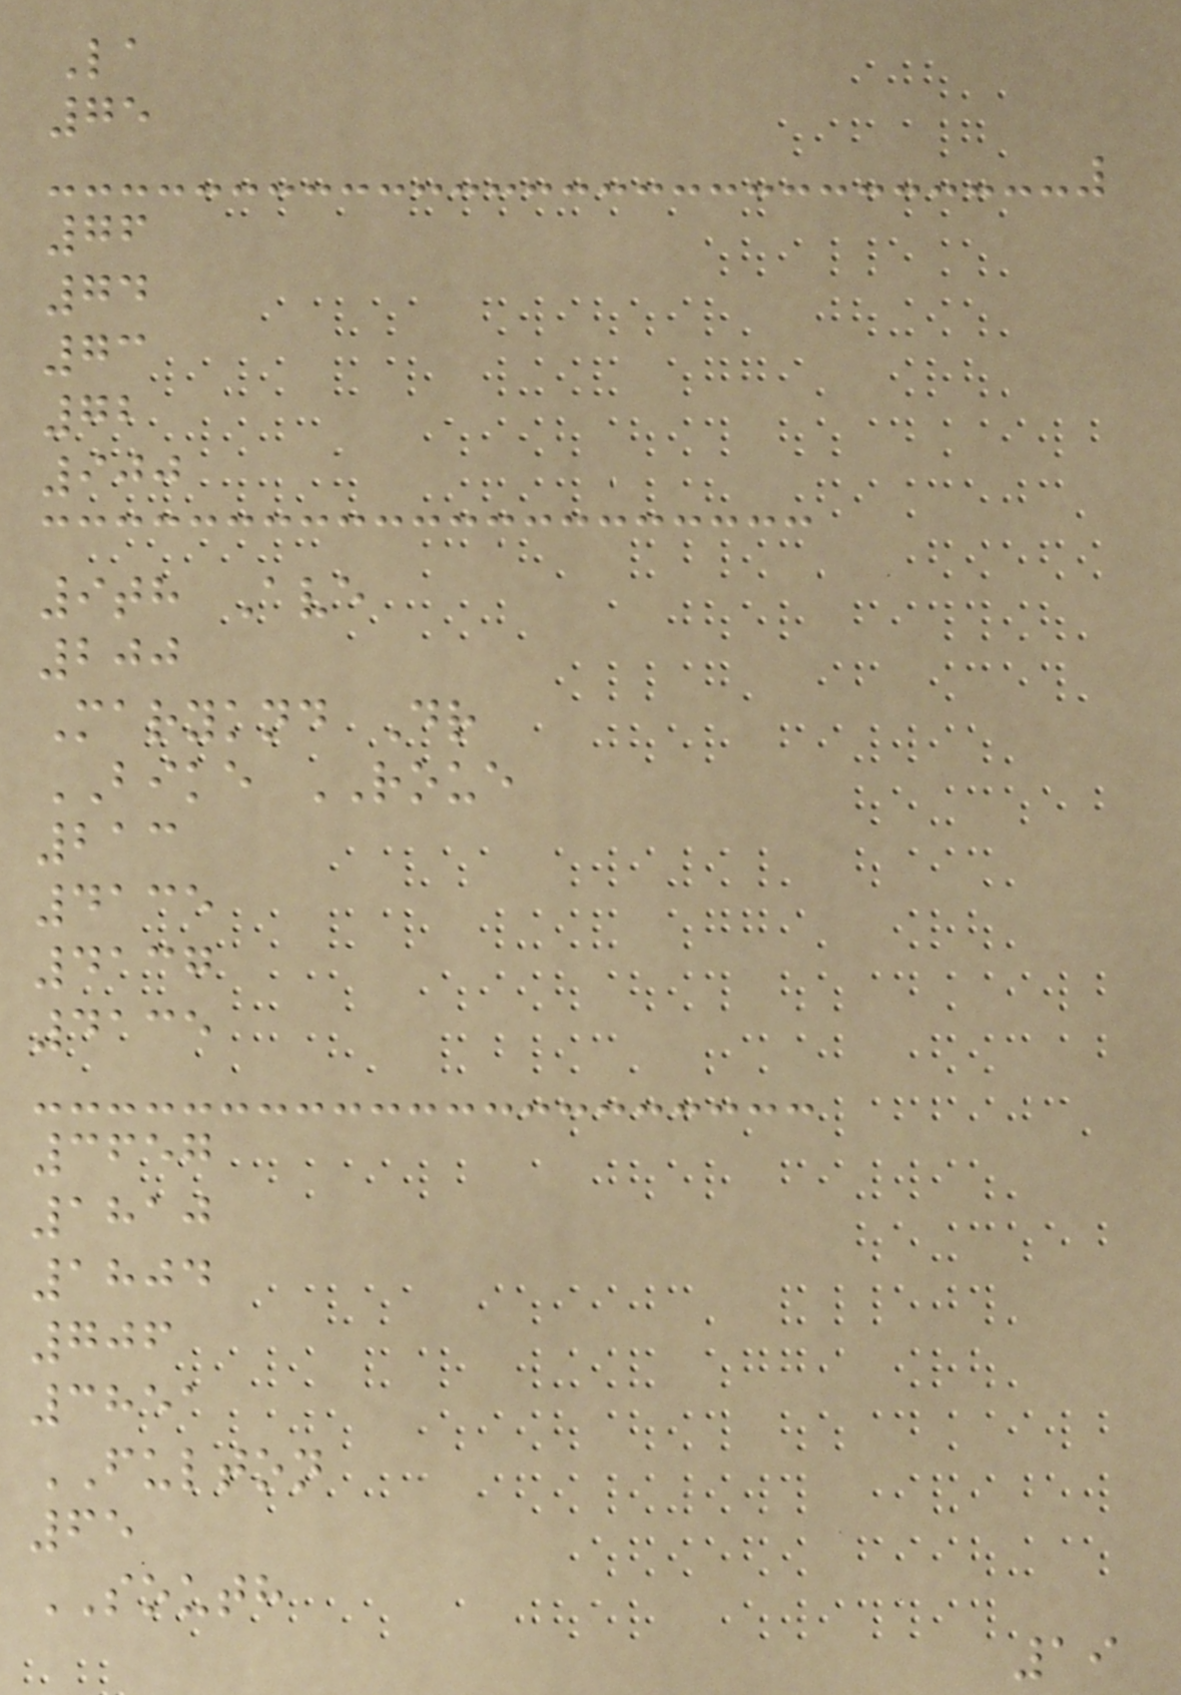La
75
76
74
73
72
900
9th Ave
200
Maryknd Dr
BIKE ROUE
213
4135
4137
4135
3657
1810
1804
706
3851
FULTON
65
SOUTH
19
